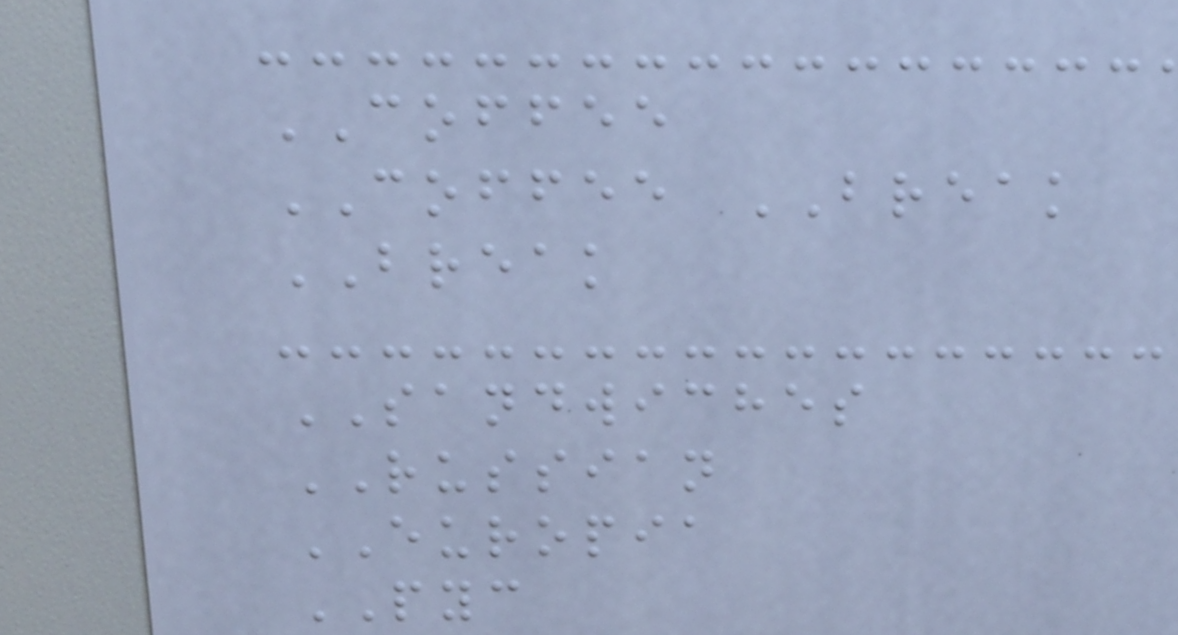COFFEE
COFFEE BREAK
BREAK
SANDWICHES
RUSSIAN
EUROPIA
PYC
